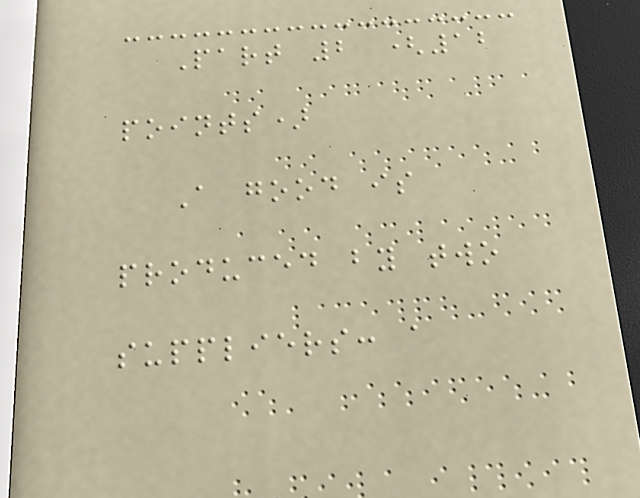Part 2 (12
points)
A good is
produced by two
suppliers: a
